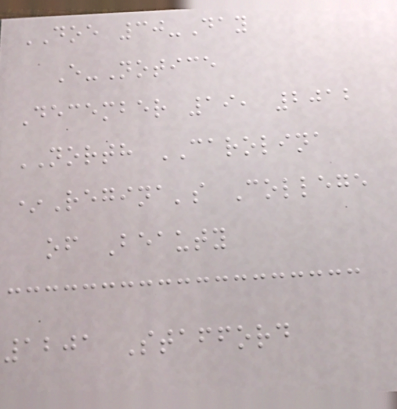DOE 30-Day
E-Notice
December 19, 2012
NORTH CAROLINA
*Regina's College
of Beauty
1201 Stafford
